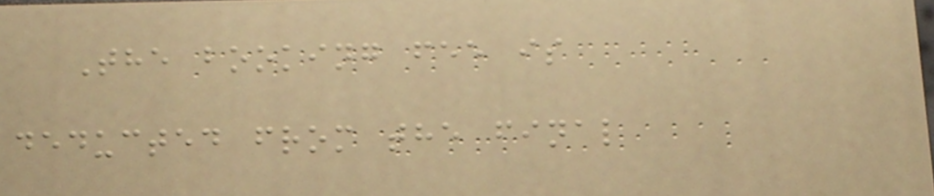The booking fee is
deducted from the final
